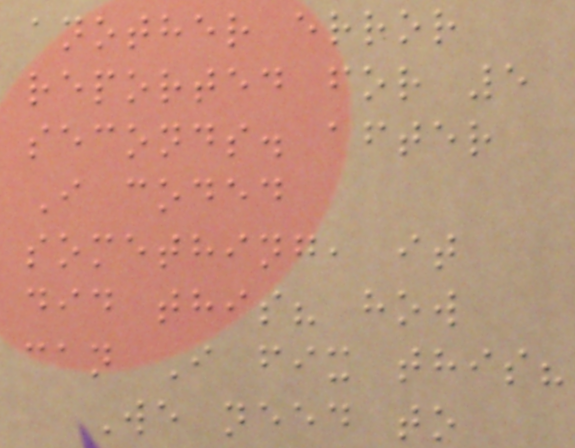another error
reported for 5
seconds. after
I coded
something, it
did this? how
can I fix this?
We need to
